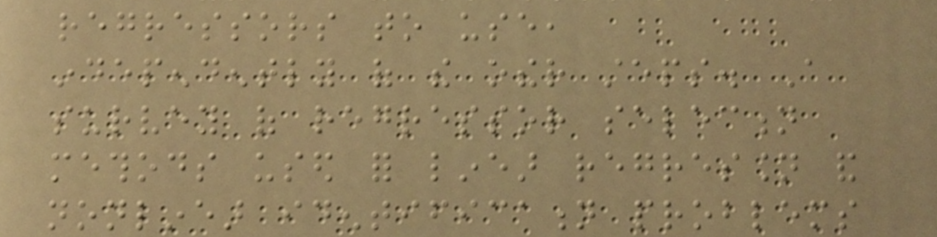regressors to use,
independently of the other steps. A
survey of regressor selection
methods used for linear regression and
nonlinear identification problems
